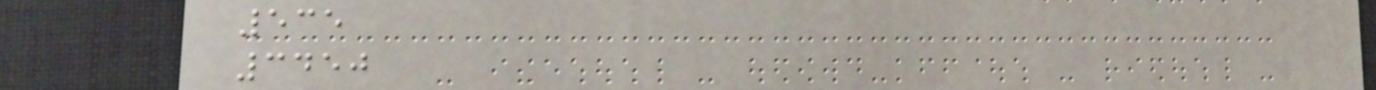535
3450
